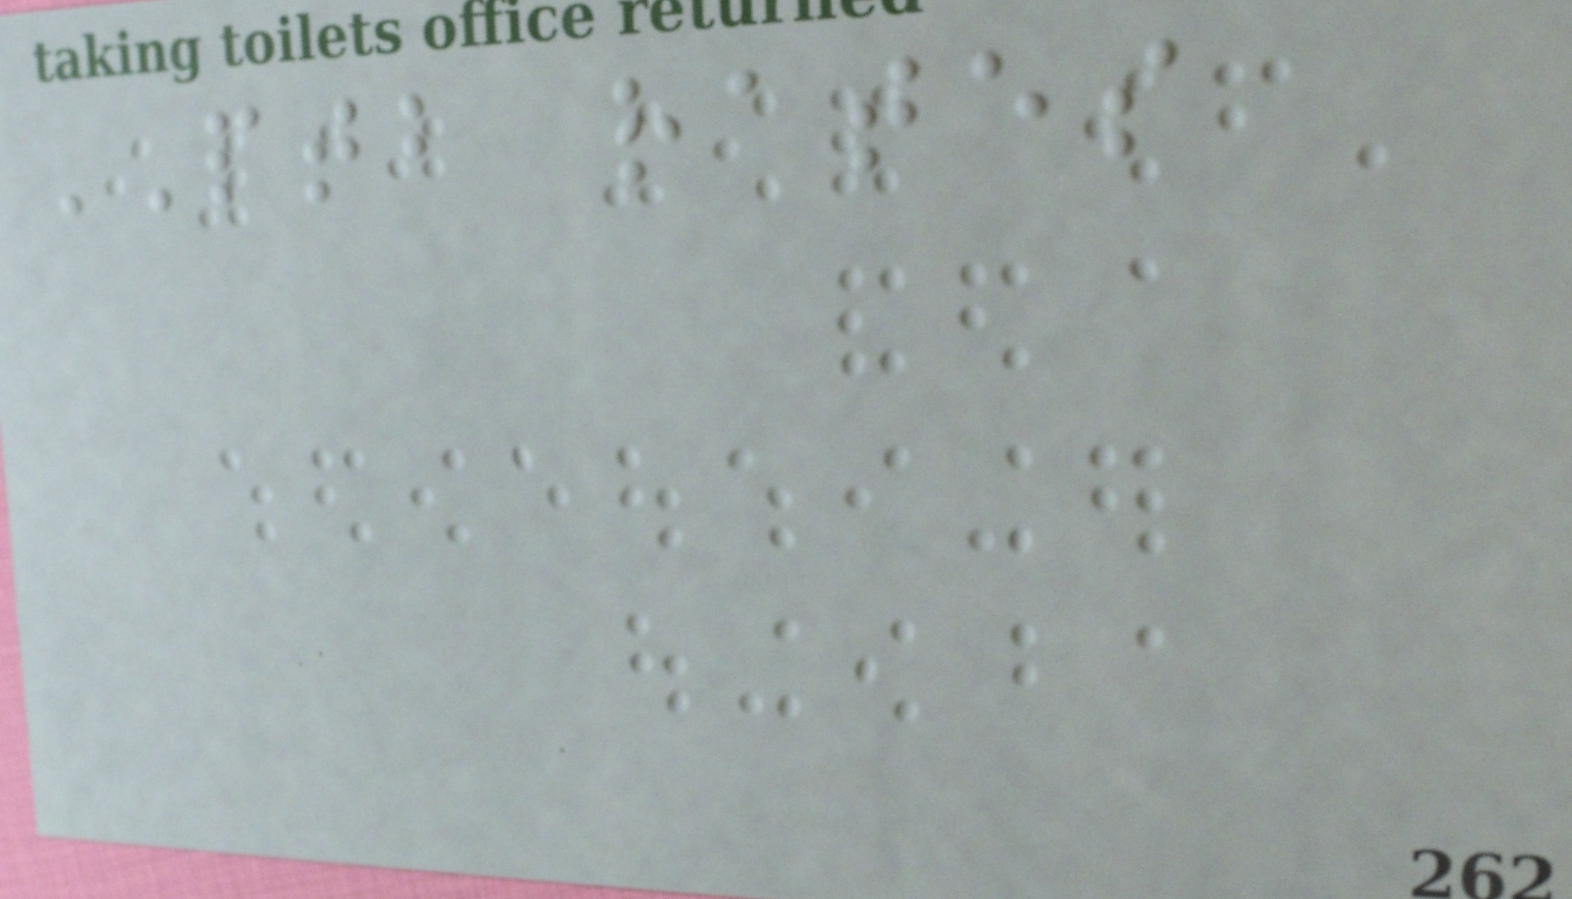PTB rates
